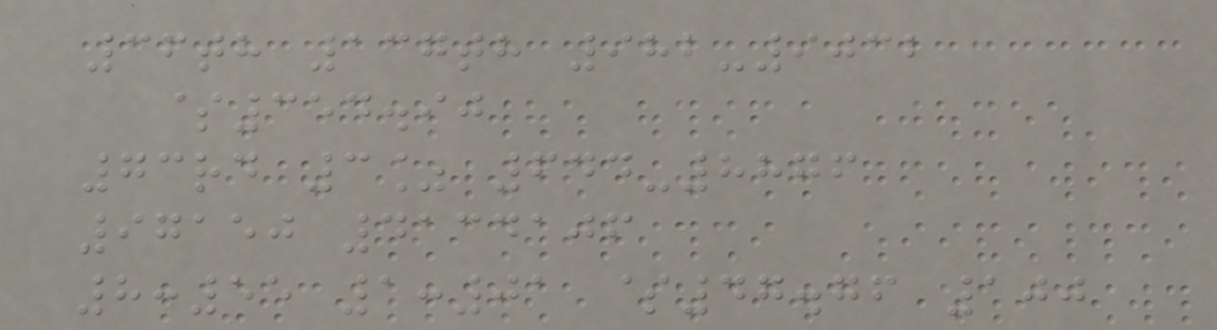36th 137th 982-9032
$354.90
73rd 3% 644-8876
97150 4134106
8:55 1:01 $47.76 100
